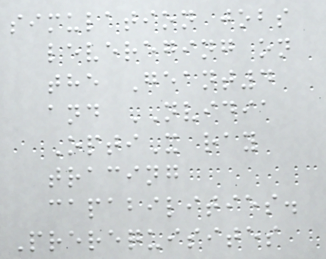simulation jobs
levereging on
the Geant4
and NVIDIA
OptiX ray
tracing
capabilities.
Prerequisites
